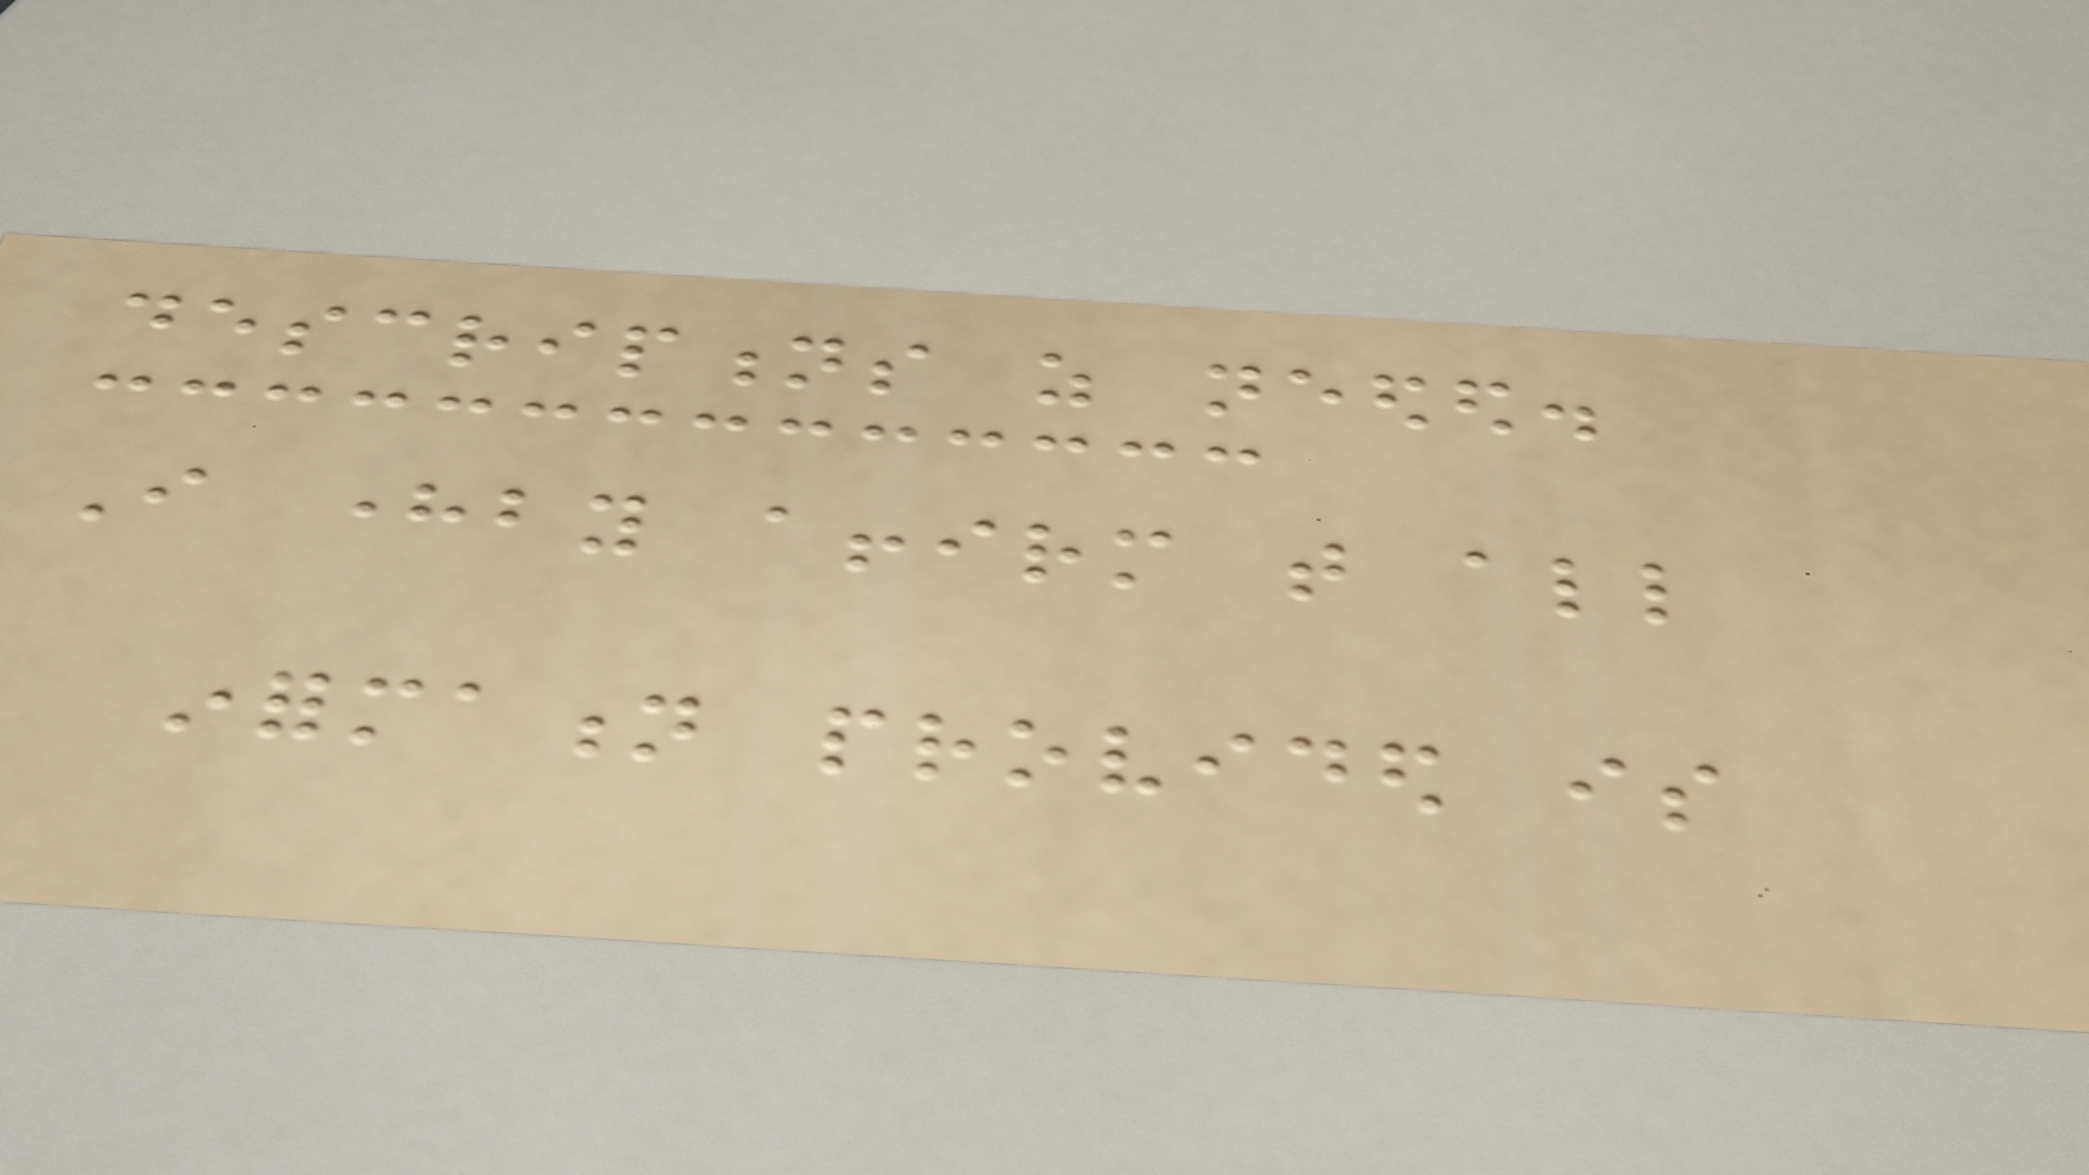descriptions as needed.
I hereby affirm that all
information provided is
